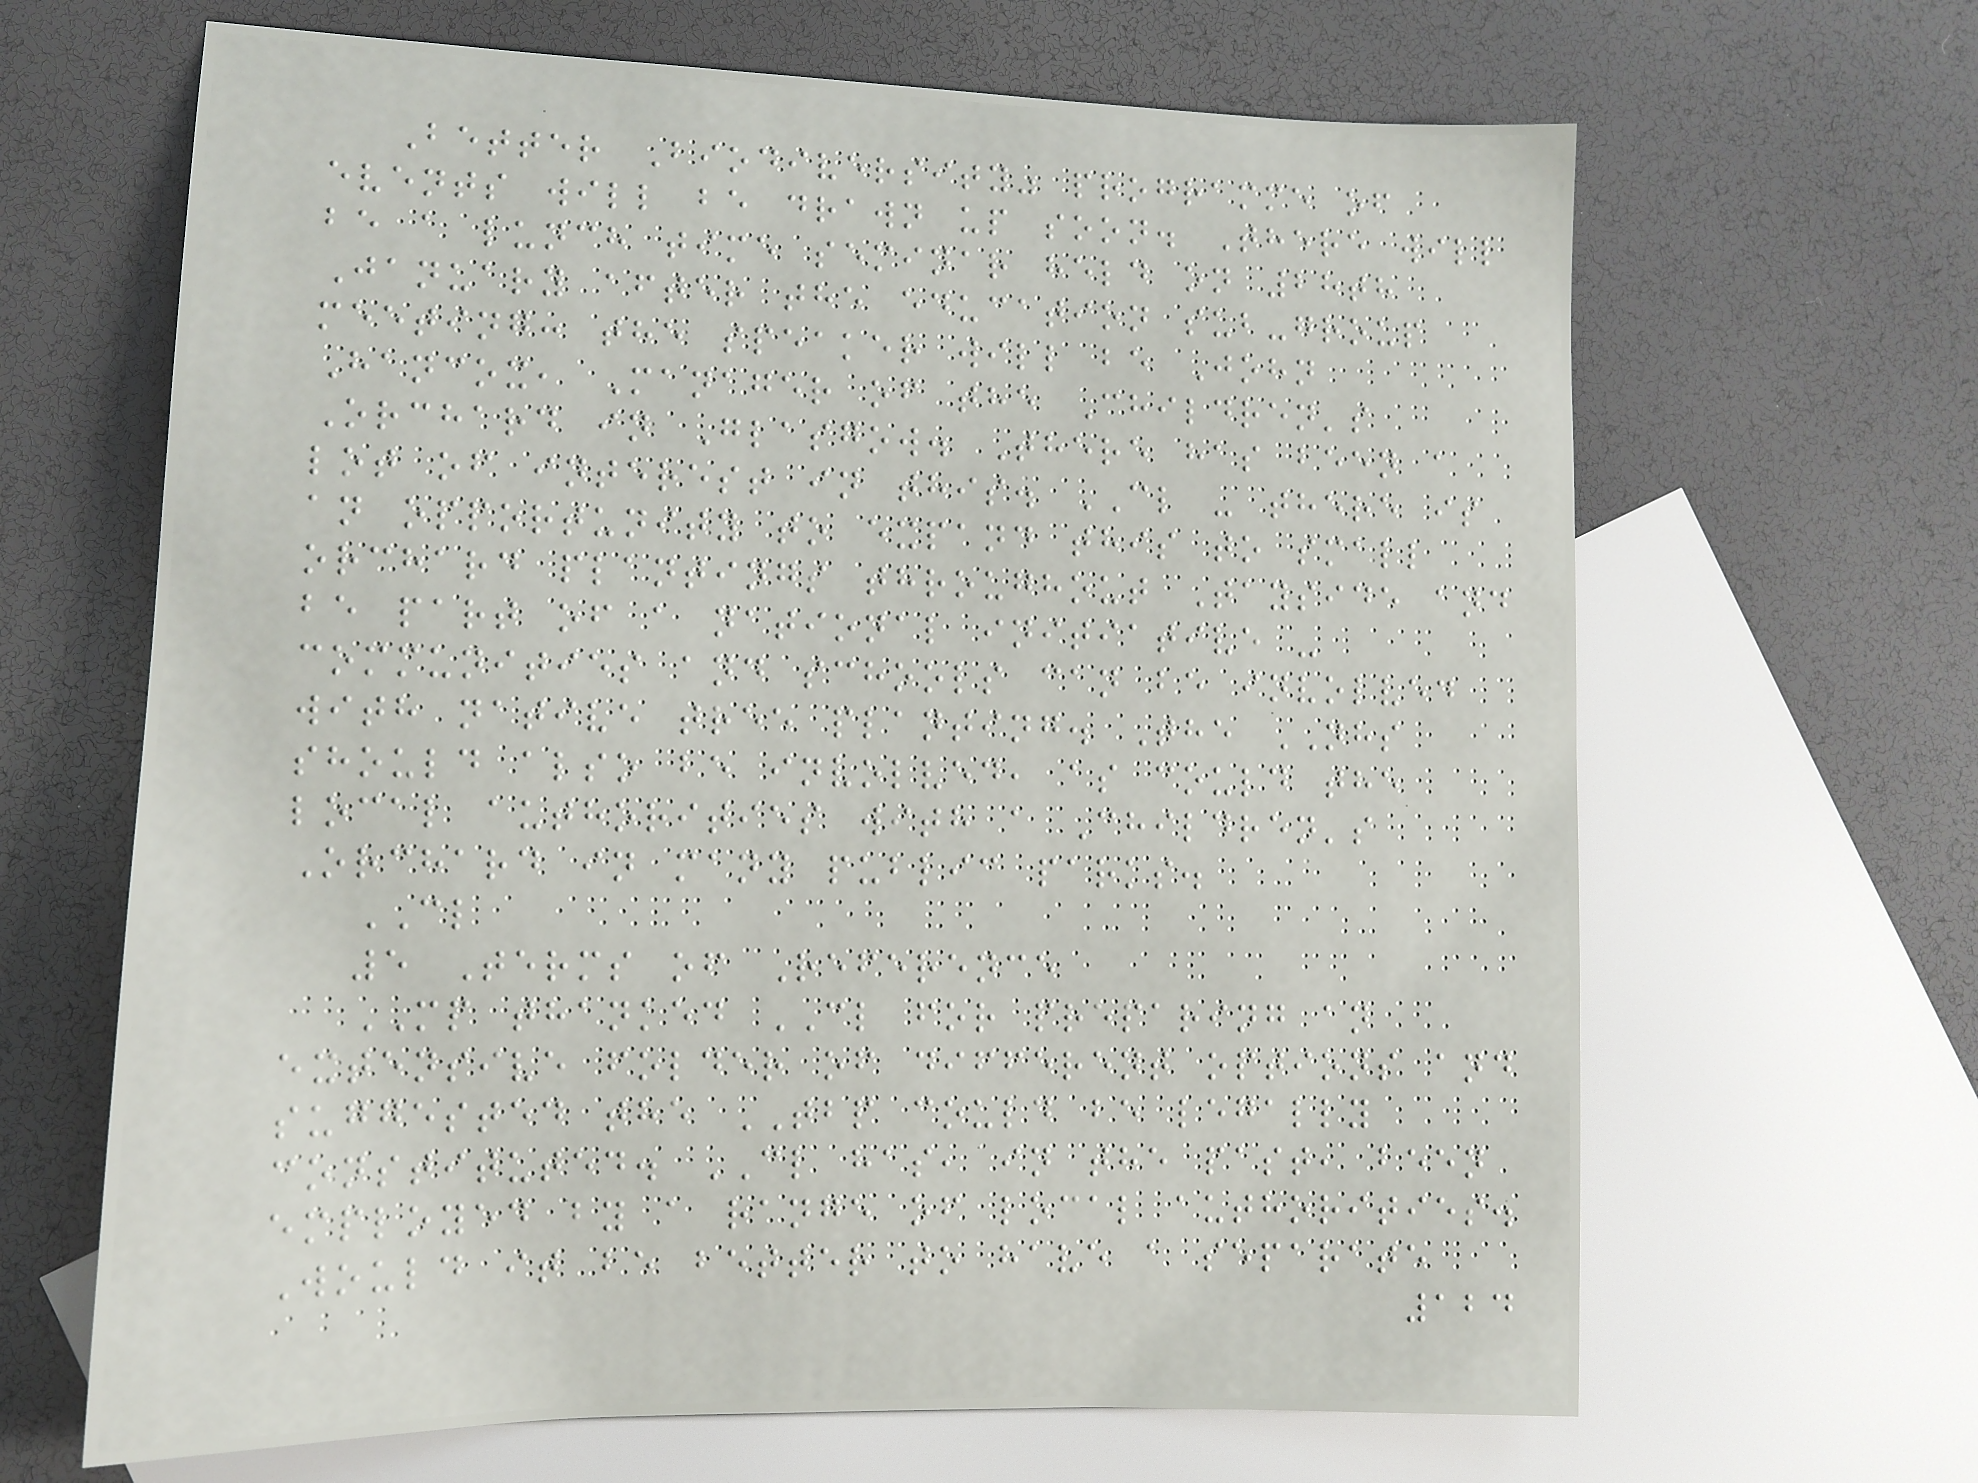Better Biodiversity" programme of
events will be drawn up soon. There will
be a lunch time seminar held on 28th
January after the education sub-group
meeting: the speaker will be John
Hancox, Manager of the Children's
Orchard in Glasgow. There has been a
lot of interest in this. CL - there is
an opportunity to expand this to small
orchard plantings throughout Tayside and
be part of a national initiative -
communities and schools can be involved
with native tree planting. The NHS
should also be involved, as could the
local authorities with a Children's
Orchard in many public parks.
CL
5 Terms of Reference
MP thanked CL for preparing an
extensive folder of different options and
suggested the TBP could be legally
constituted. CL has, in the past, been
employed by a range of local authorities.
Would it be better to have a separate
124
